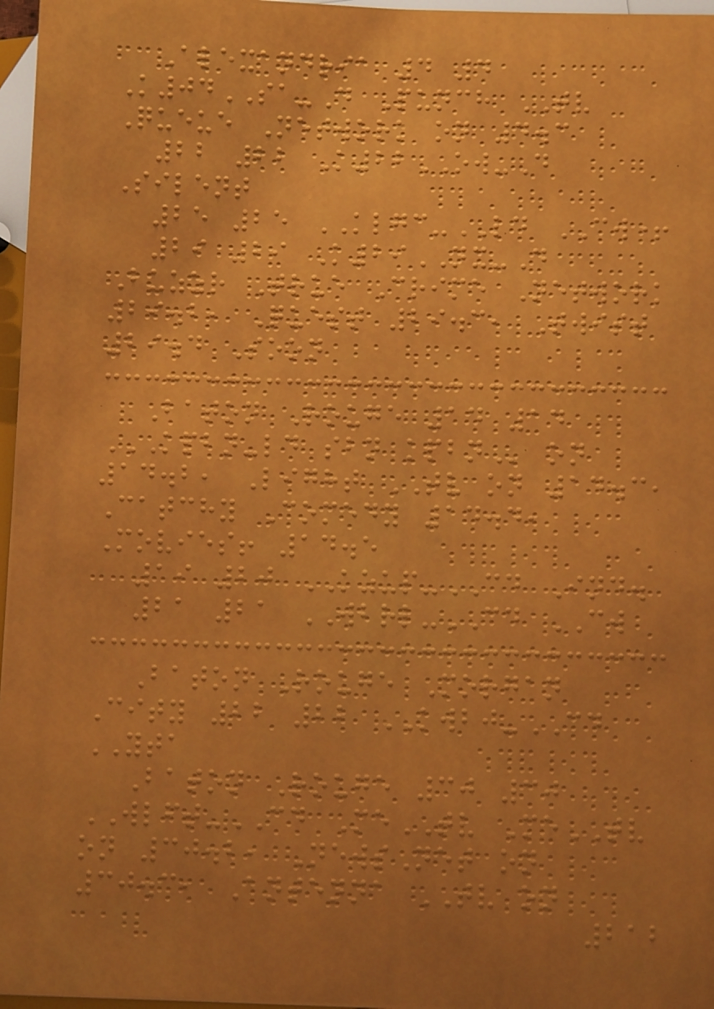Alexandria 4 4
K04SA-D Punch TV
Queue Network on 4.3
22 22 K22OW-D
Silent
25 25 KLGC-LD CW+
29 29 K29NX-D
Buzzr True Crime Network
29.2, Quest 29.3, Twist
29.4 Soon
Baton Rouge 14 14
KPBN-LD SBN KPBN on
14.2, Light TV on 14.3,
Catchy Comedy 14.4,
Movies! 14.5
19 20 KZUP-CD Ind.
21 21 WBRL-CD CW
Baton Rouge Morgan
City 22 22 KWBJ-CD
YTA
Baton Rouge 30 30
WLFT-CD MeTV MeTV
on 30.2, NewsNet on
30.3, Antenna TV on
212
